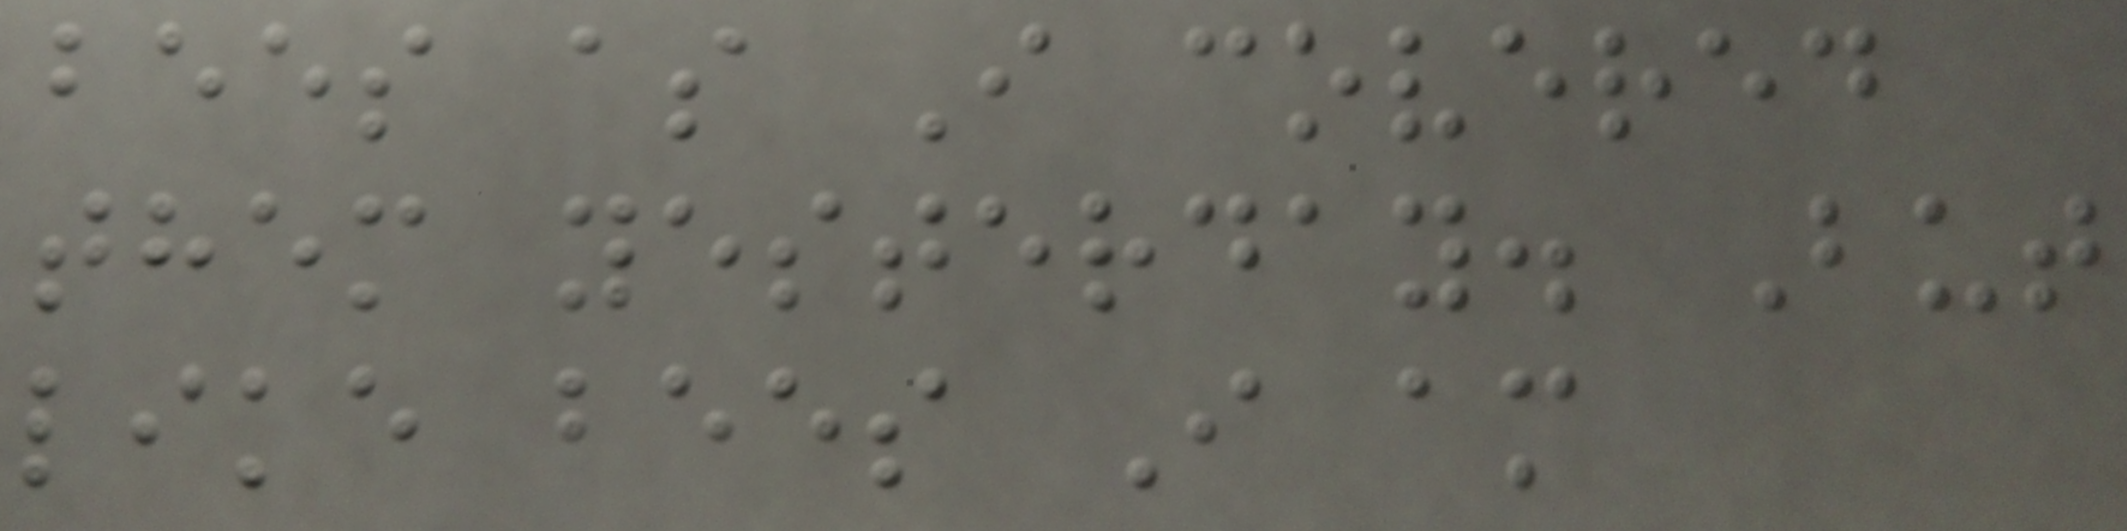bees as I covered
them yesterday. But
like bees I am
